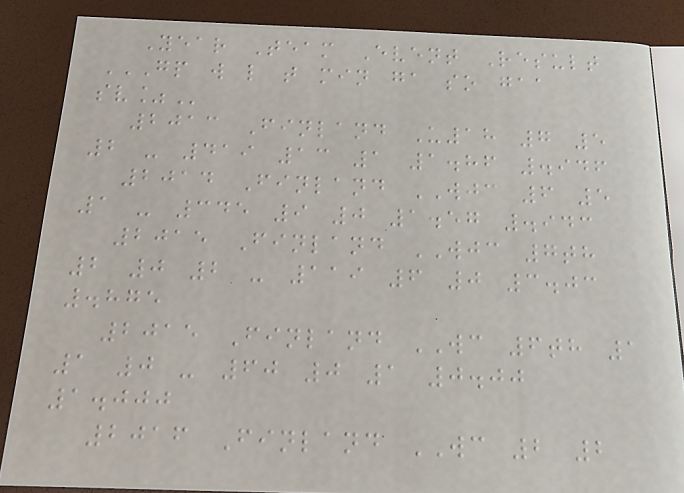Year Team Event Result
GP W L T MIN GA SO GAA
SV%
2013 Finland U18 7 5
2 - 419 13 1 1.86 .946
2014 Finland WJC 6 5
1 - 345 9 0 1.57 .943
2015 Finland WJC 7th
2 0 2 - 119 6 0 3.03
.875
2015 Finland WC 6th 1
1 0 - 60 0 1 0.00
1.000
2016 Finland WC 2 2
